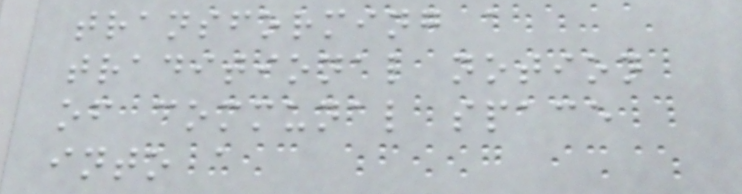transforming a
traditional notion
of communal space
into a
